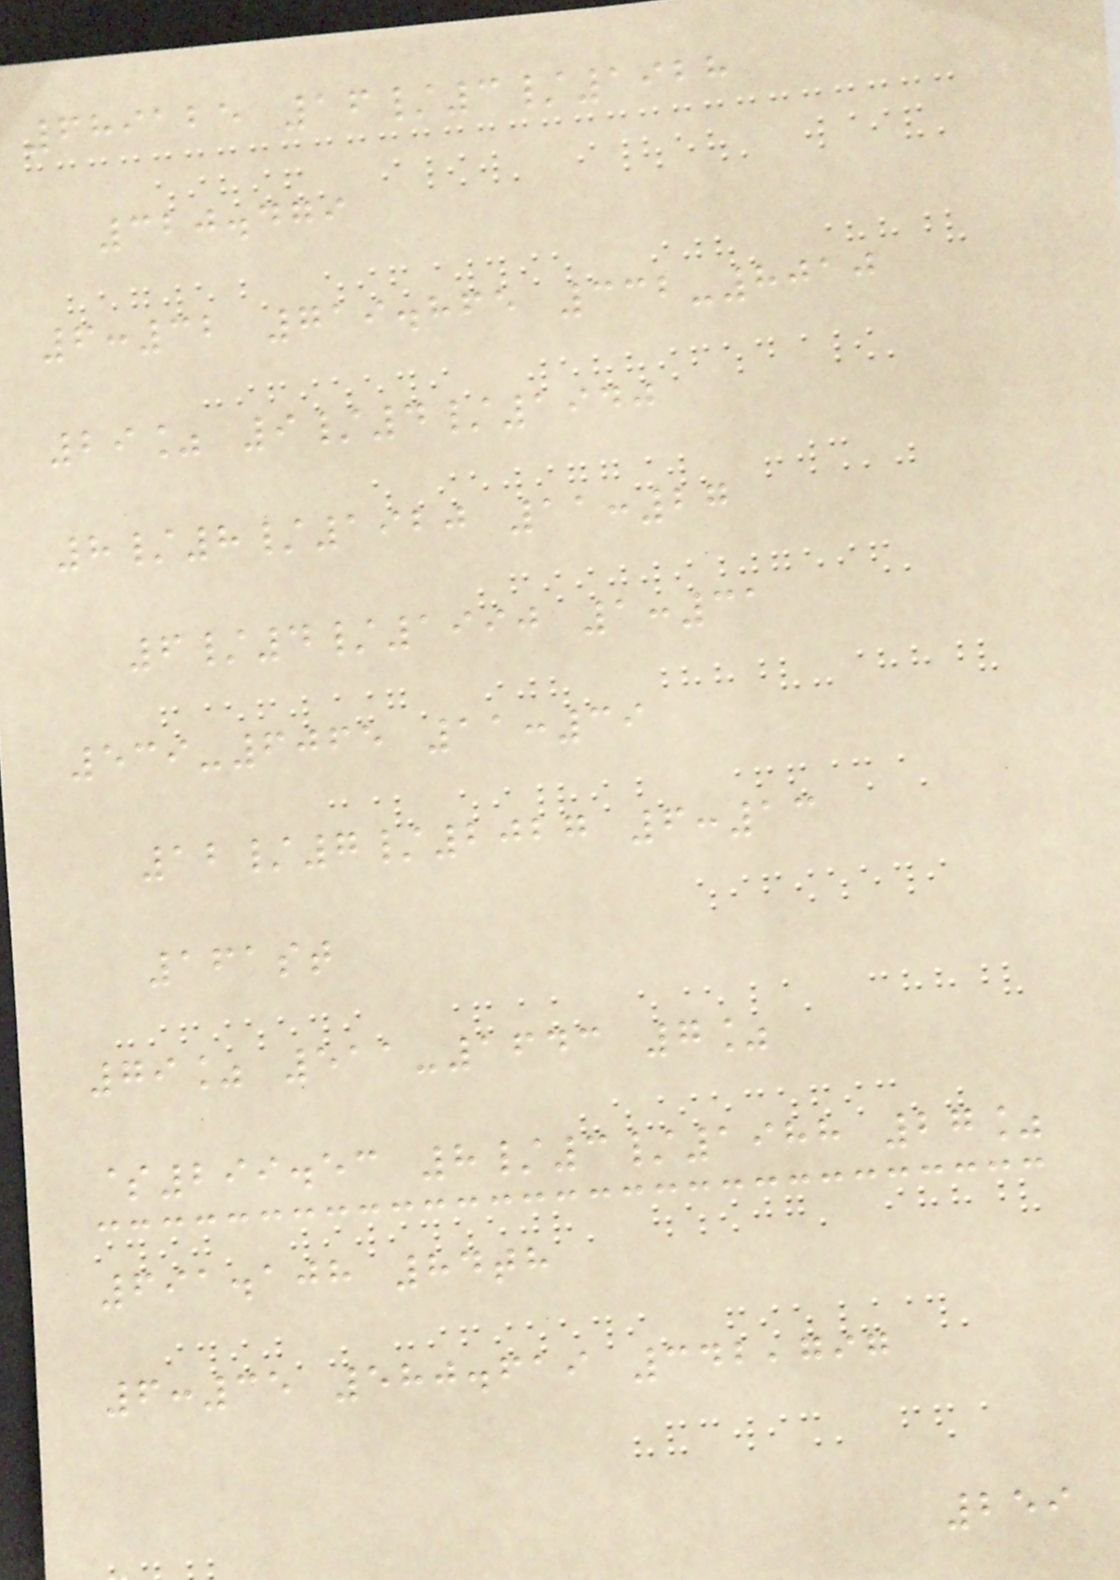689125 16/3/1928
320.479
6:32 719.865 332-8010
29% 9/4/1940
8/8/1920 11:27
6/4/1990 1:31
539-6065 11:39
12/7/2027 6:13
161st
79% 511-1643 7%
$299.53 8/3/1988 27%
691.108 84th
6:35 580.619 342,797
259
